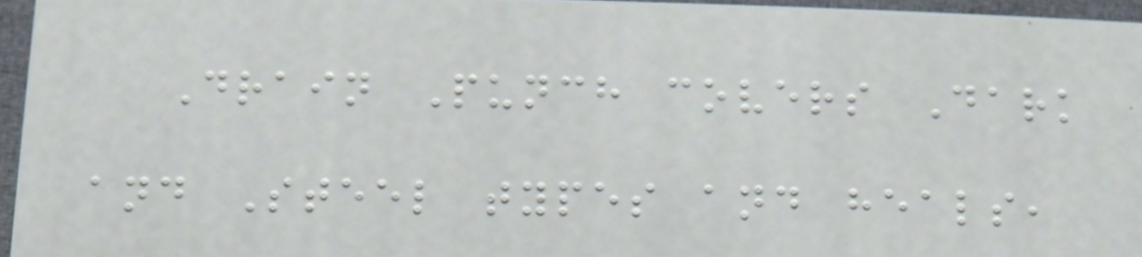Drain Punch covers Dark
and Steel types and heals,
